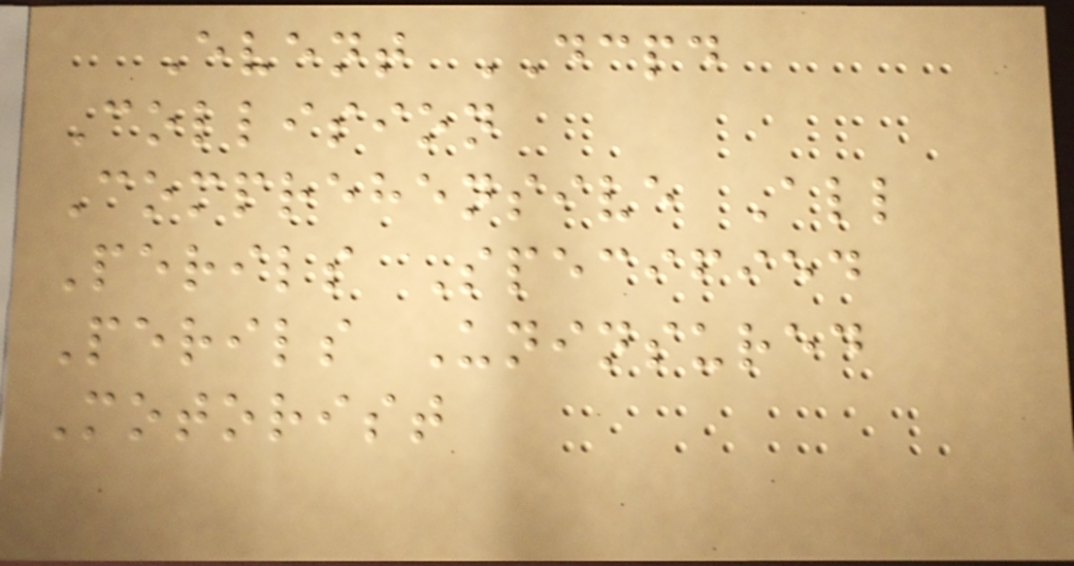Event DCPD
Collision
Comprehensive All
Perils Specified
Perils Uninsured
Motorist
